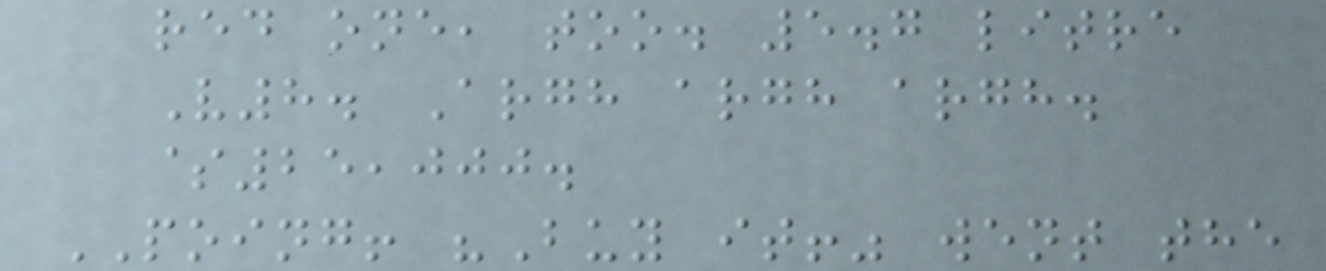red one, too. 5.7 litre
V8. Argh argh argh.
$25,000.
POING! "Buy it!" went the
